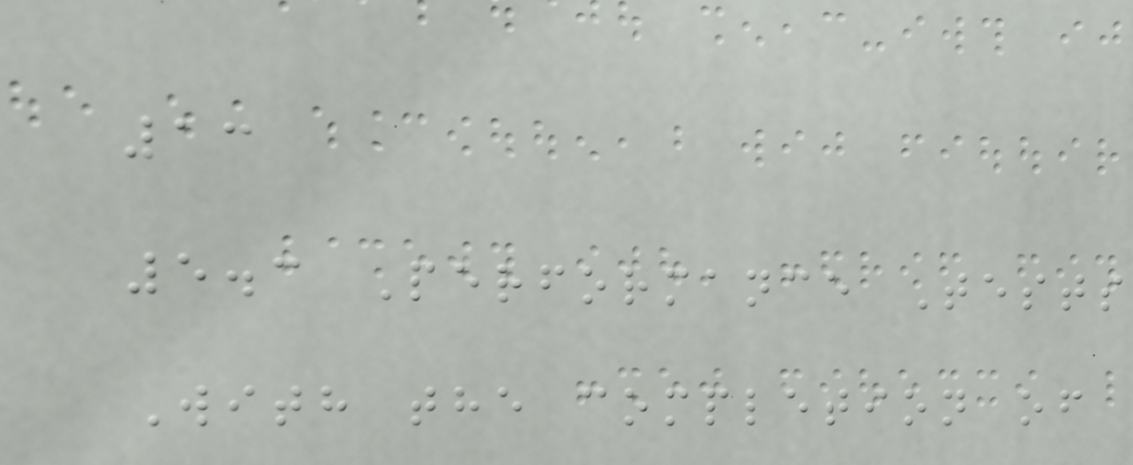13
5.3 Performance Tests
With the completion of
